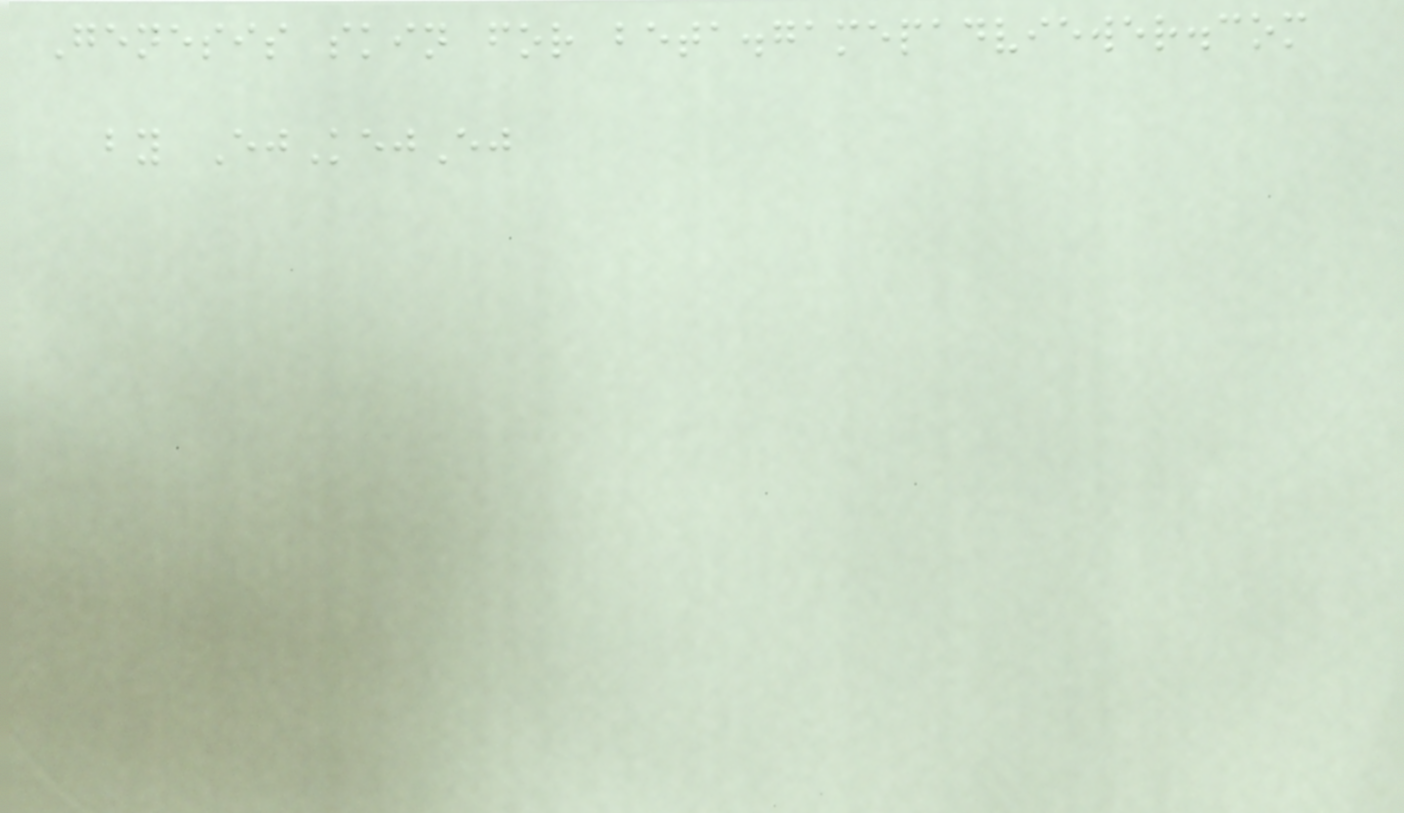Genesis skin for beta.gamepadviewer.com
by EjKejEj
